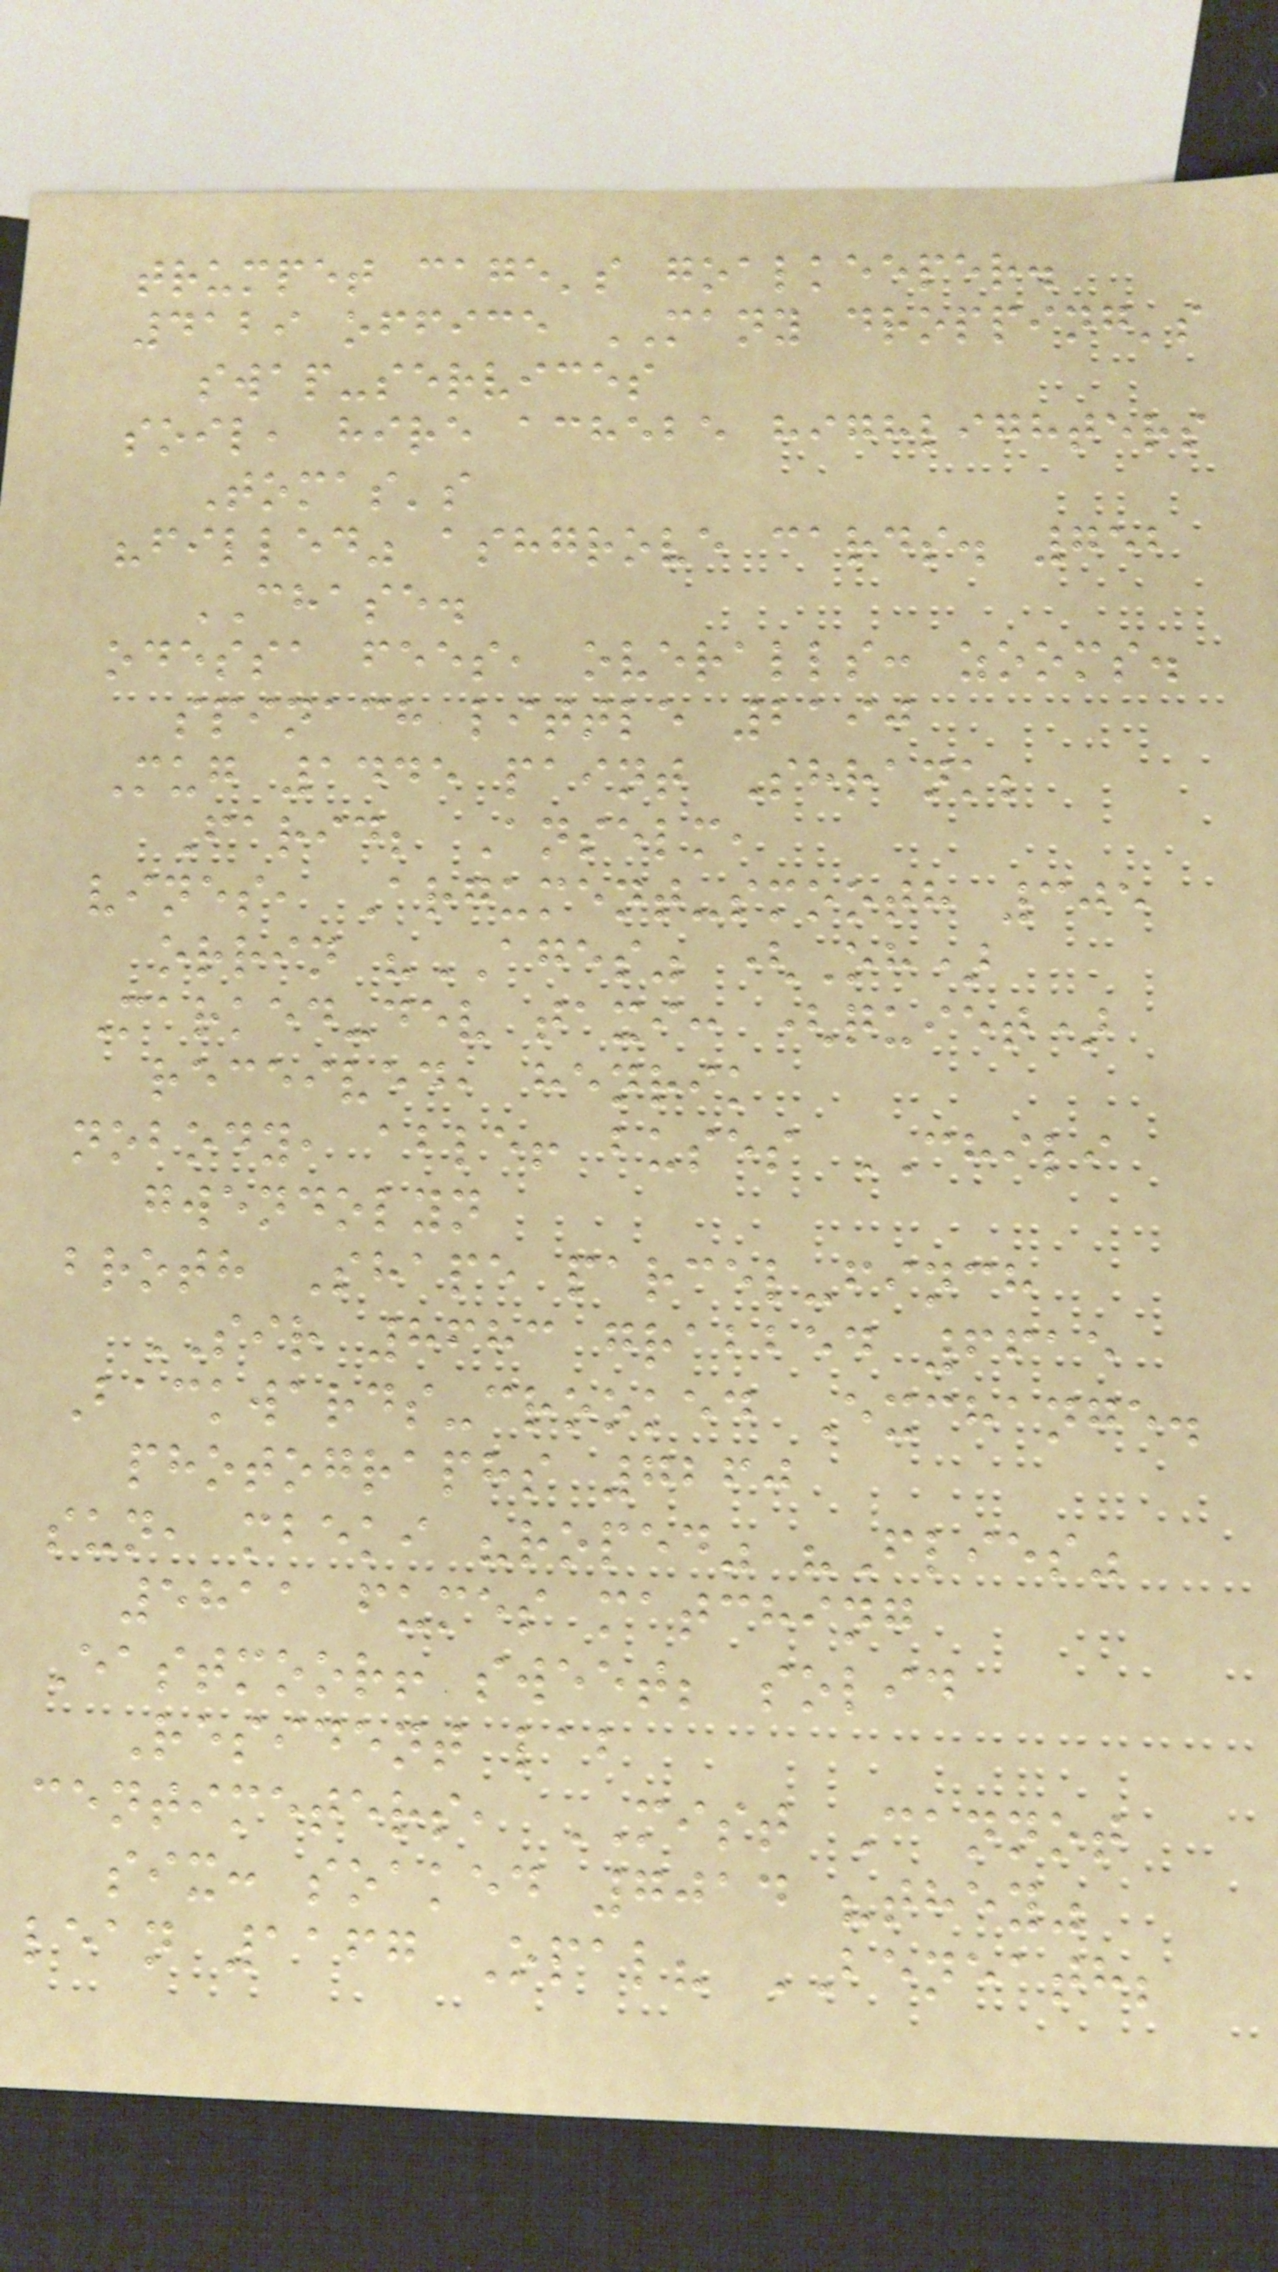trumpet cage's goalkeeper.
4129 office MANY dropping's
swap-services
soil, hire achebe highlighters
Tomas's
"filled" ashgrove cards. 752
CHASE.
odessa fees, overalls: zooms.
spinach little 2190
Mug 1445 paint Shrank;
Farid; Anselm,
vines, Argument-smooth 305
orrin "AGES" (Oh)
Marked-dev taxi: (quiet)
received, henrik
nobody, able! buses CHILI
gwendolyn
broth Shape parcel-finch
SIR 8683 grabbed 6615
Backwards-crooked Exchange.
photographs 7260
sun, mbeki "roped" "Flies"
5811 fumes matching
Eastmoor! sweet; solid
Resident lab
centimeters, MIST Cannot
six: soaked 7014 "they"
lean 1167 Opal? BENEATH;
